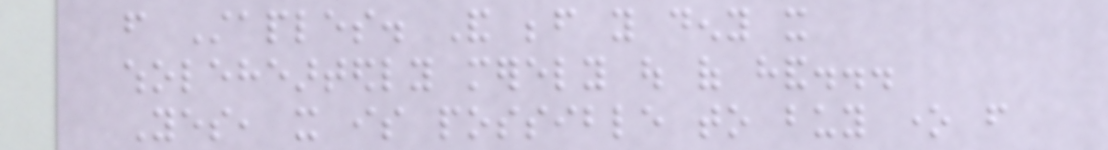from Staples. And before you deny it
wholeheartedly merely out of hand...
Yes, it is possible to buy one from
